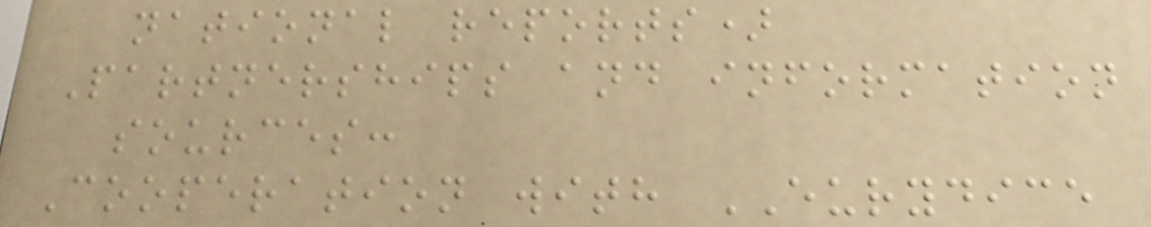national reports)
Partnerships and information
sources:
Cooperation with EURYDICE
